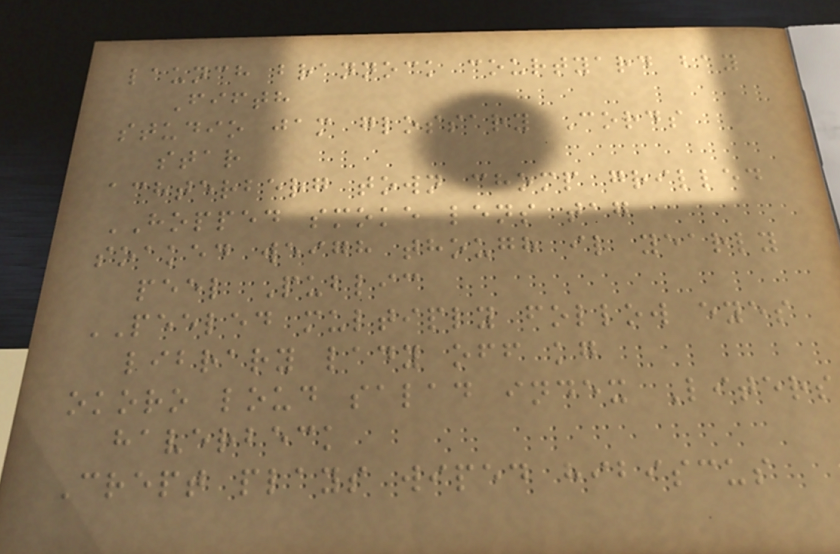launch brannock courtyard bay
Fifth
studio jam glossary Cords
star
achterberg town chomp grilled
HOPPED smoke lens tag
soaked weigh though il yearly
peel Public
PEELED multiply follow eyes
library lady off kg
okoro loud salad index Liters
haverbeck
Crept plays wiped hibiscus
